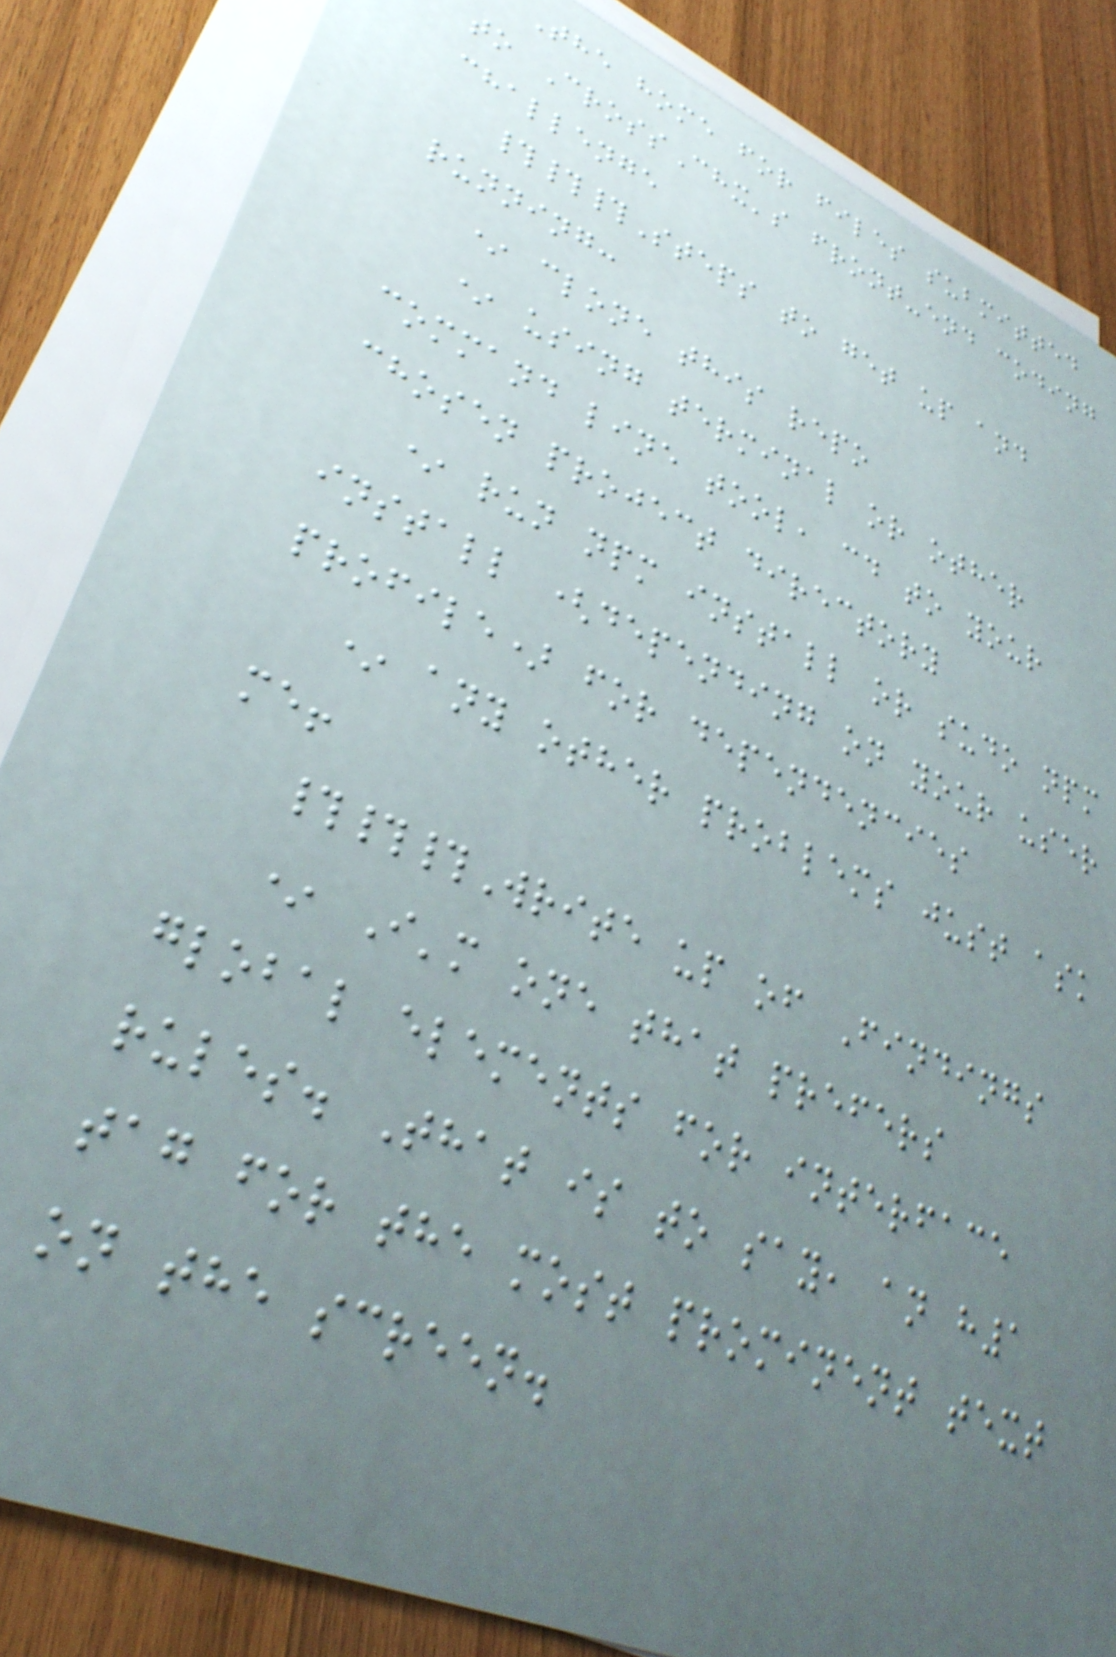The home for files submitted
to CrossChx's front-end coding
challenge
###Steps to get up and
running:
* clone this repo
* using terminal or other
command line tool, cd to your
chosen project directory
* run npm install or sudo npm
install (depending on your user
profile) for dependencies
* any other problems just ask
me!
###Write up of Findings
* I'm one that prefers
global elements for interface
rules. That is to say, an h1
tag for the most prominent text
on the screen.
